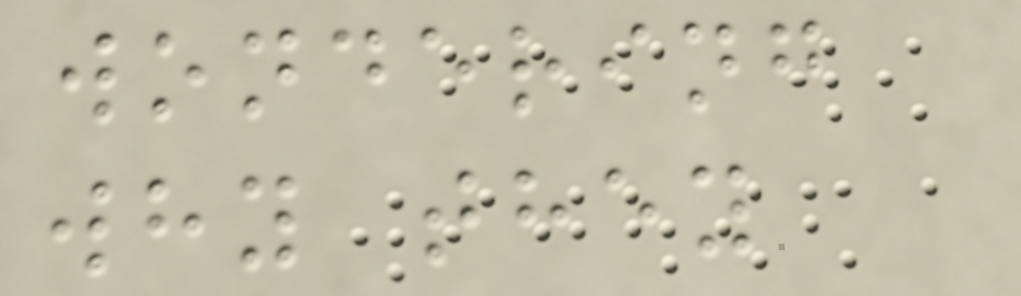wondering
why they
